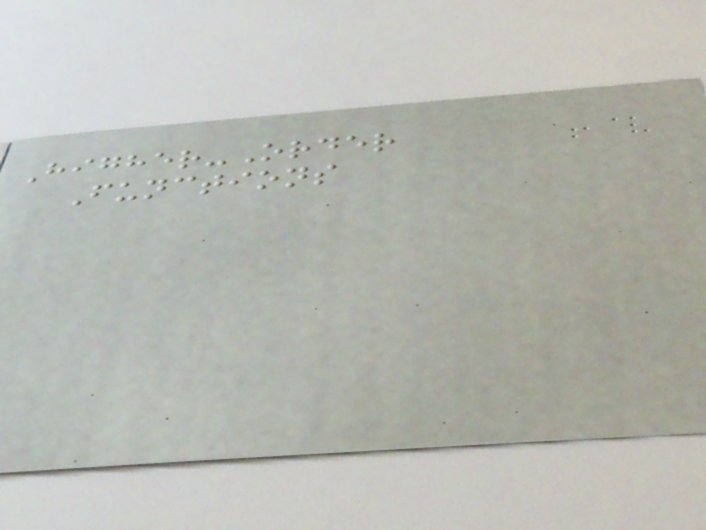Higher-Order
Functions
